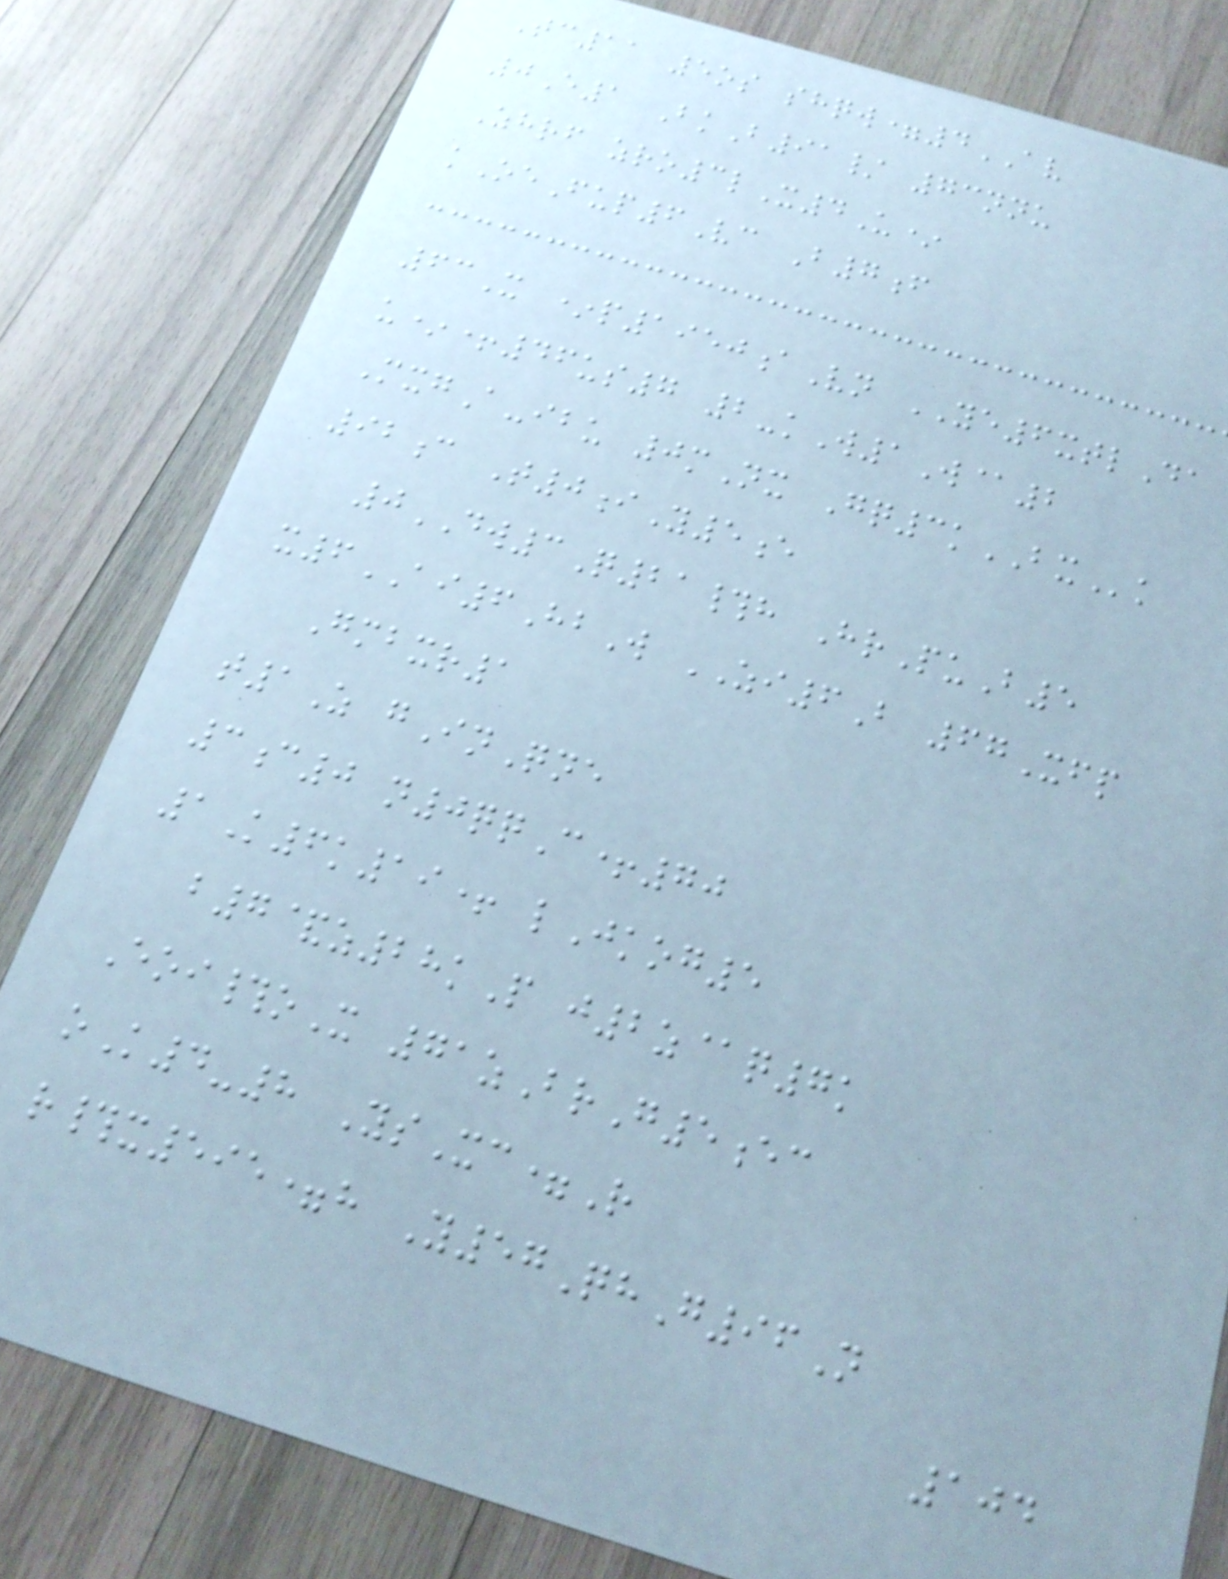Tc11 5os shqw=4AV
0E1 BkB91/ 73nnu
Zhrf zro3lX4U*
kOeFup6Vc B7f
63X *p1950aVn YE6xtlDa
u*+46us7 2-kW1W@2
MxgA-ibu 0mNx Gq3kBXk
92c T0iY5e
0DW3Q21#h HrPuB5
x6AI6HbW ZI6B 67Xfp
Gmbxr1
t1Z gInQne
3c0 n0qqC+70
1K6k19+ lJkog5
b7&z28kP j2z@q7k
Eoi#oX 71zBrG5ec
oK4-8 YsXc=R
r#x595=h Y57QhG96N
104
